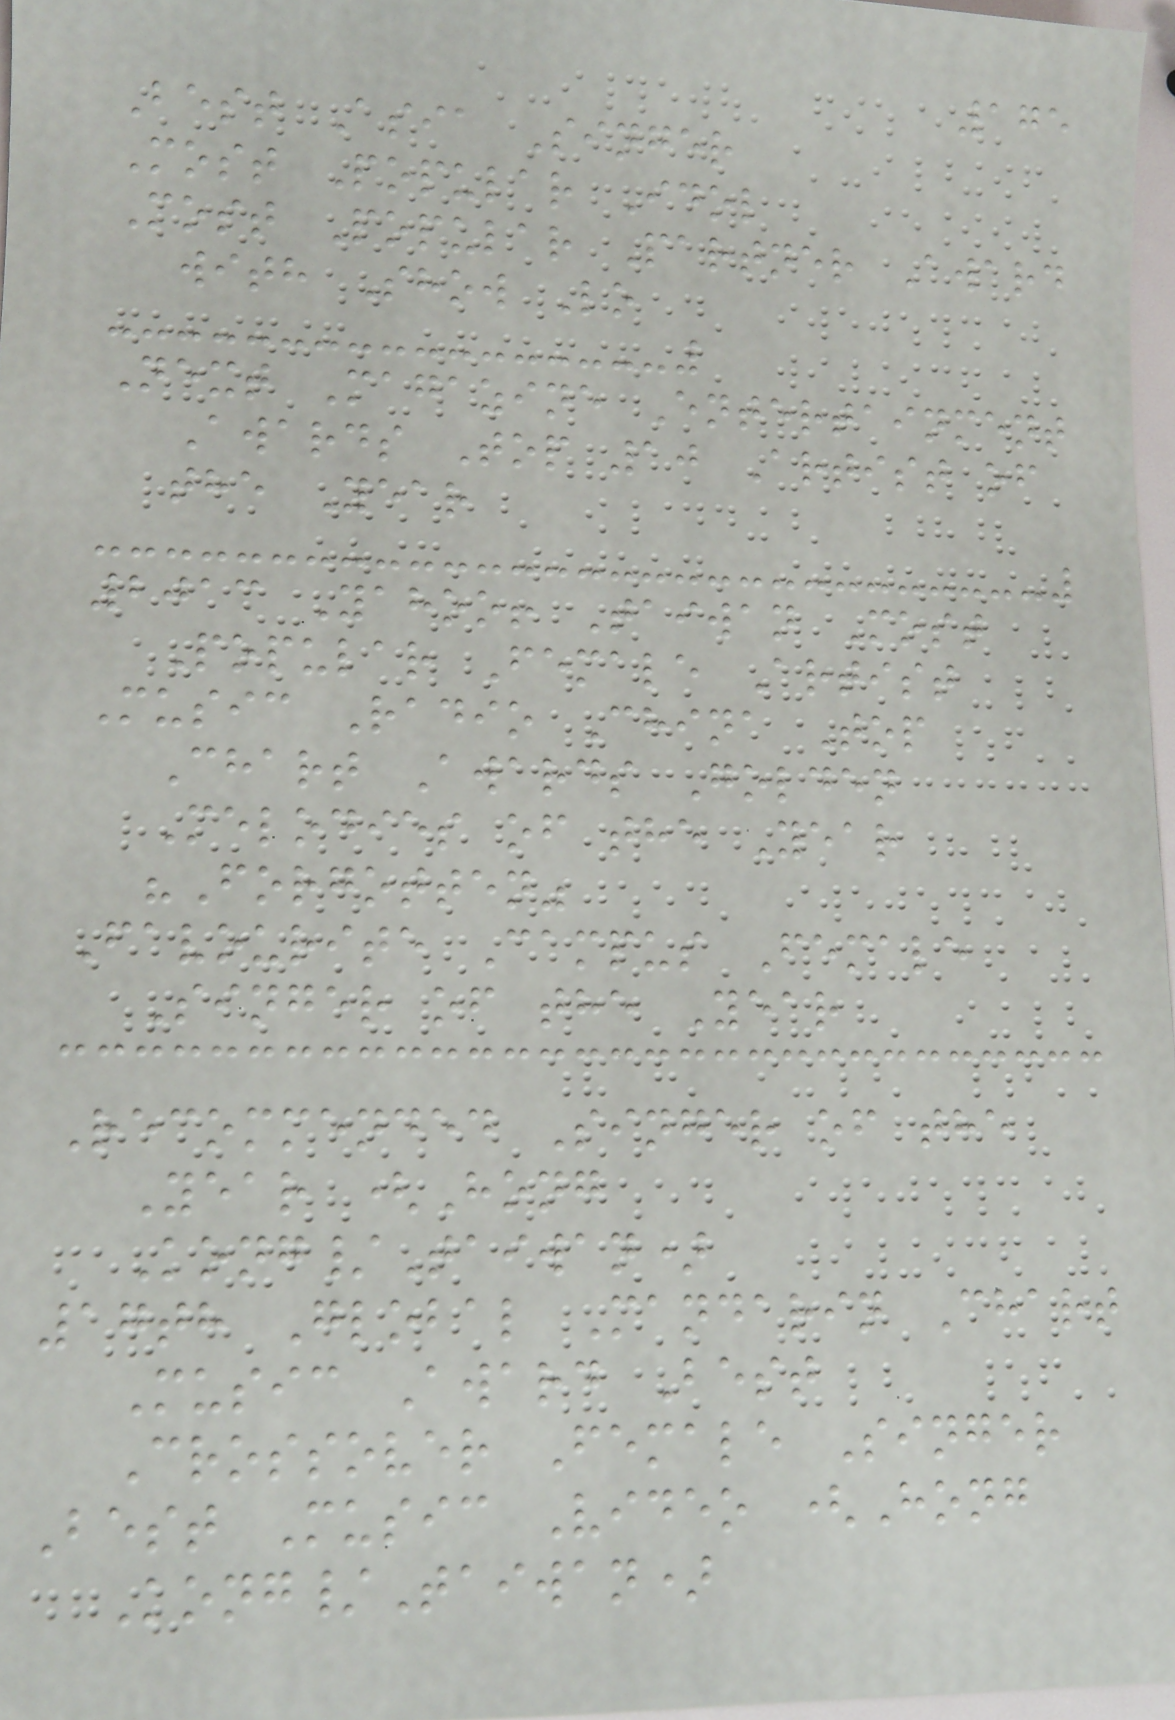175
Best Asia Singer
Most Popular Idol
Most Popular Partner Award
with Show Lo
Next Magazine Entertainment
Awards Top 10 Artist of
the Year
2013 Yahoo! Taiwan Most
Popular Female Artist
Music Radio China Top
Chart Awards Golden
Melodies of the Year
"Forgotten"
Favourite Campus Female
Singer of the Year
Recommended Singer of the
Year (Hong
Kong/Taiwan)
17th Global Mandarin Chart
Music Award Best
Crossover Female Singer
Best Music Video (Hong
Kong/Taiwan)
